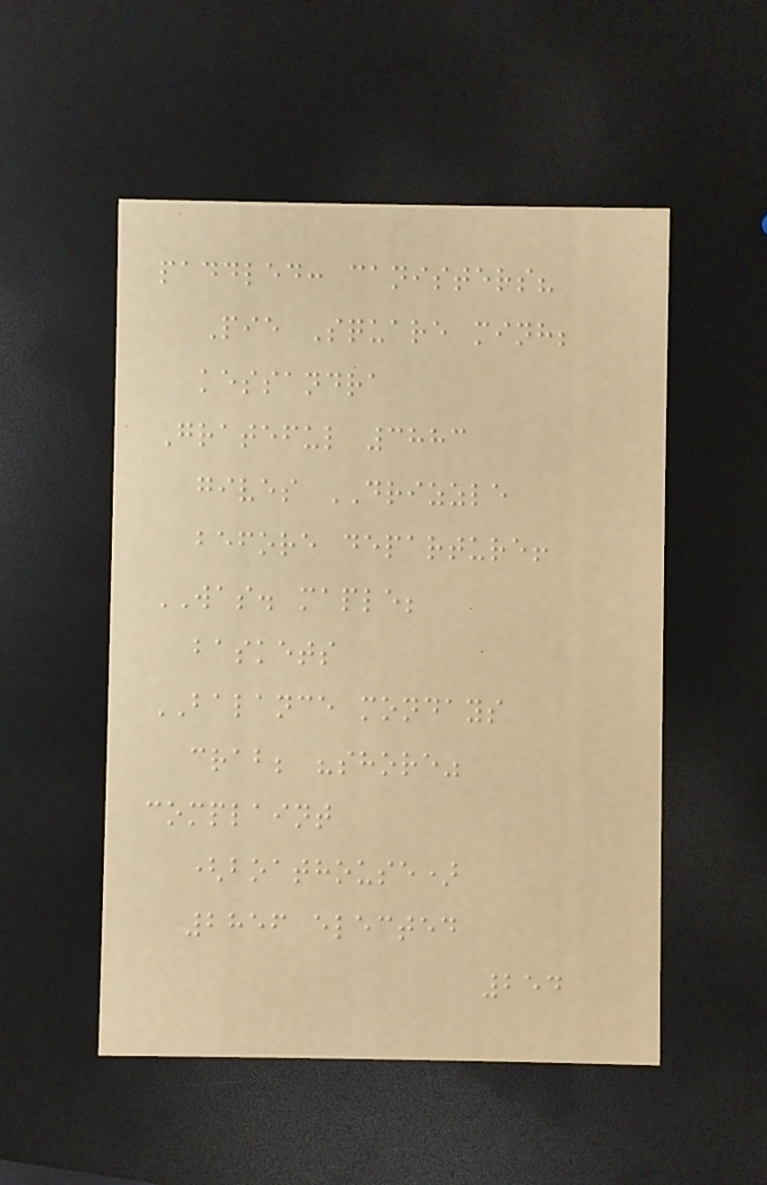paddled: canisters?
Pie Square minh;
kessandra
Grateful 3883
gives DRIZZLE
before departure!
WAS. maple;
baskets
BALANCE mondays
crab; "shore"
complaint
(boathouse)
2856 elected
254
